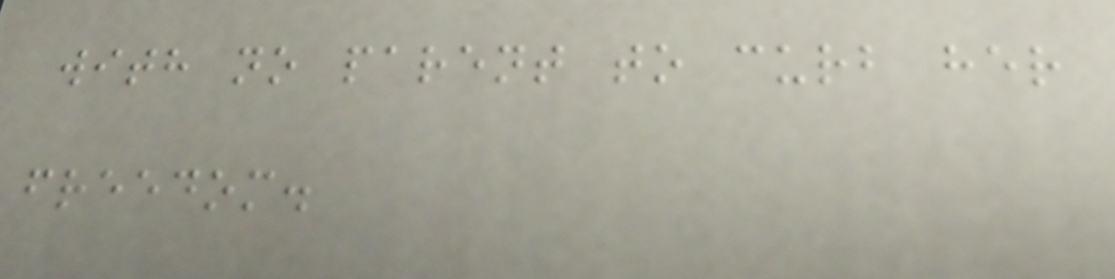with no parent to curb her
freedom.
